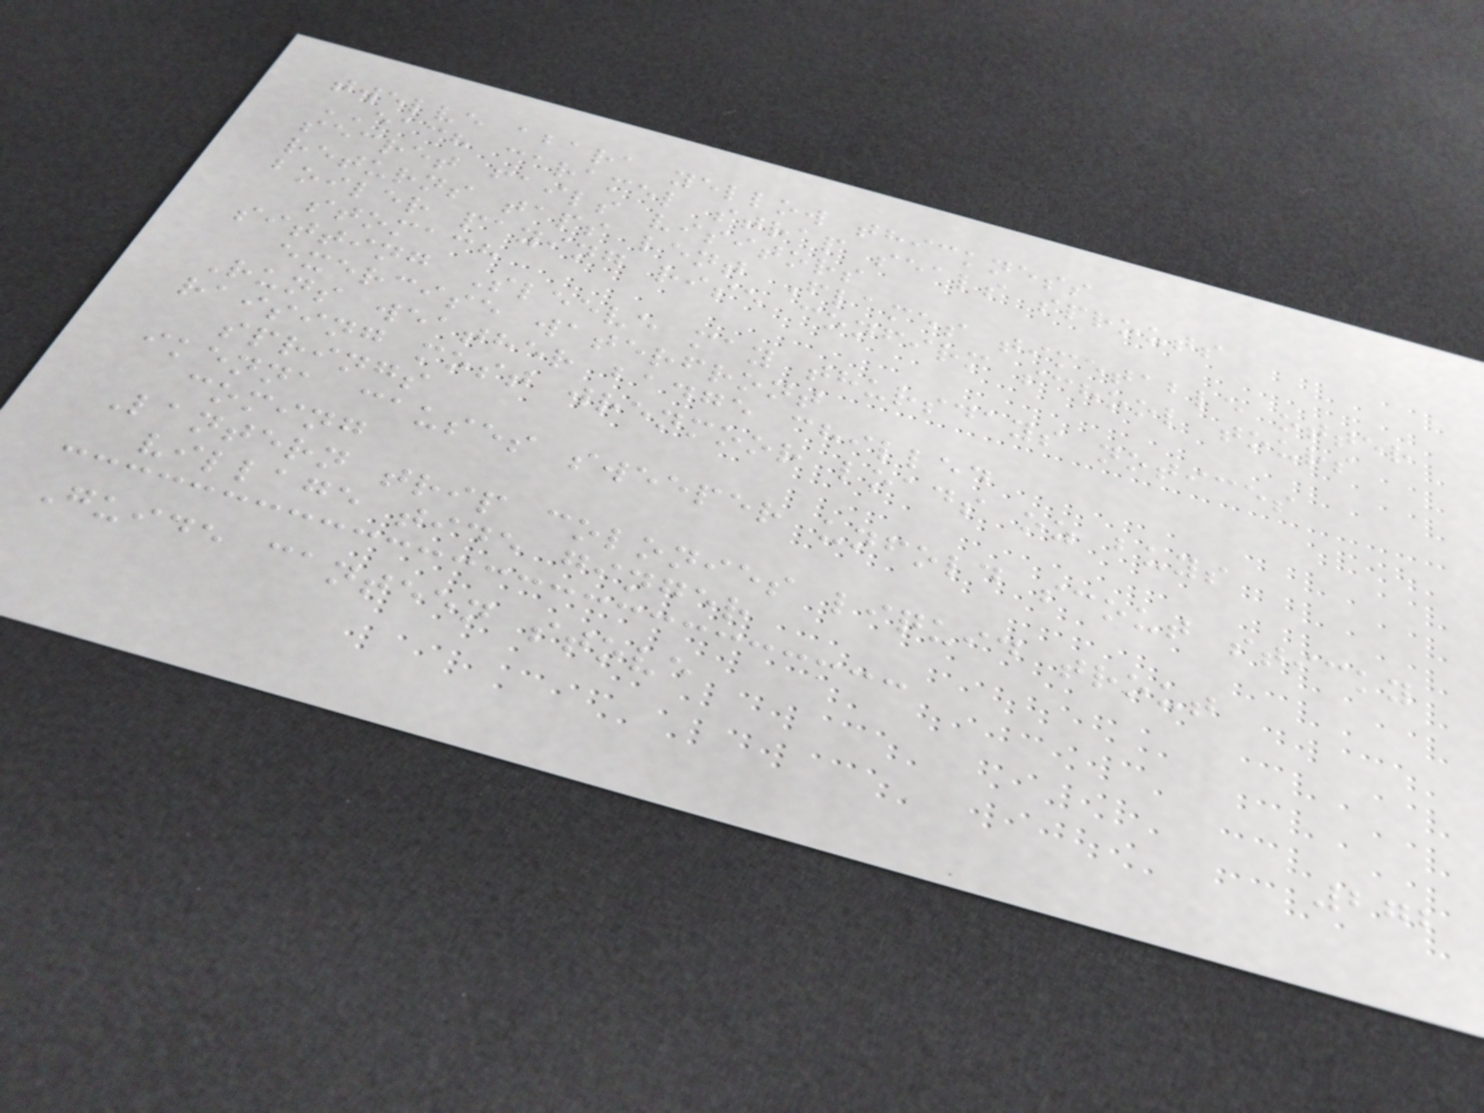twelve abara yellow thickness
EACH caramel strap seals sprouts
secret fails visitors
returns taps lent Flames timetable otter
boiler paying rise confirm school tours
stomach
sitting Sleeve may thursdays notices
exercise waterfront
Runs weather badge chilled
raising most wrenmoor loads oz buys
springs
ikenna causes sweeper unfold scout sticky
coming
Lantern trip colonies liquid trout
village tide ginger
Guide canteen stove
272
